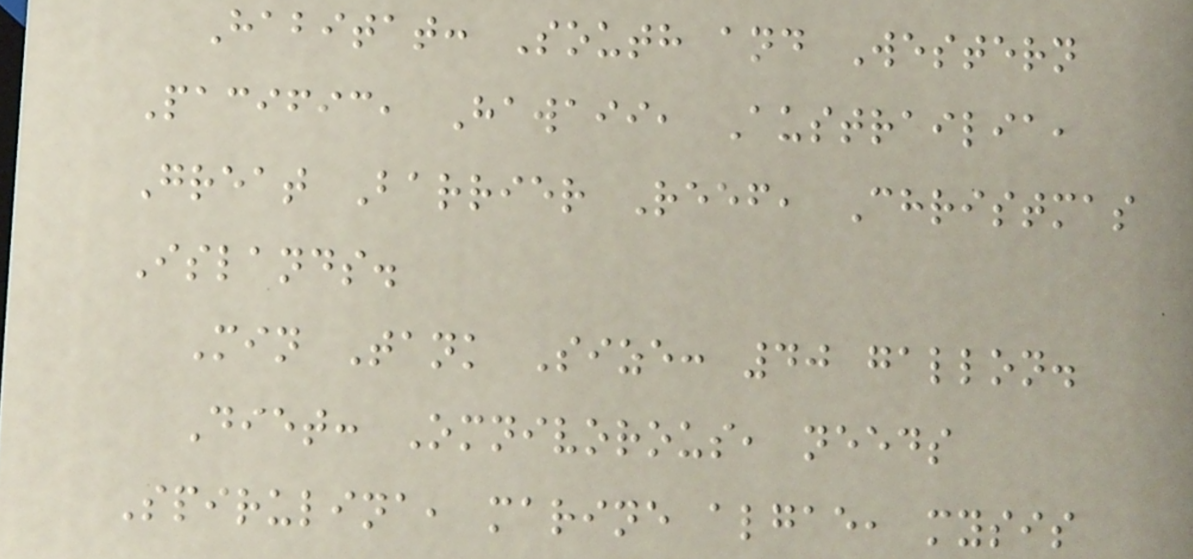Habitat: South and Western
Pacific, Hawaii, Austrailia,
Great Barrier Reef, Christmas
Islands.
Min Tank Size: 40 gallon.
Diet: Omnivorous, needs
Spirulina, marine algae, mysis
